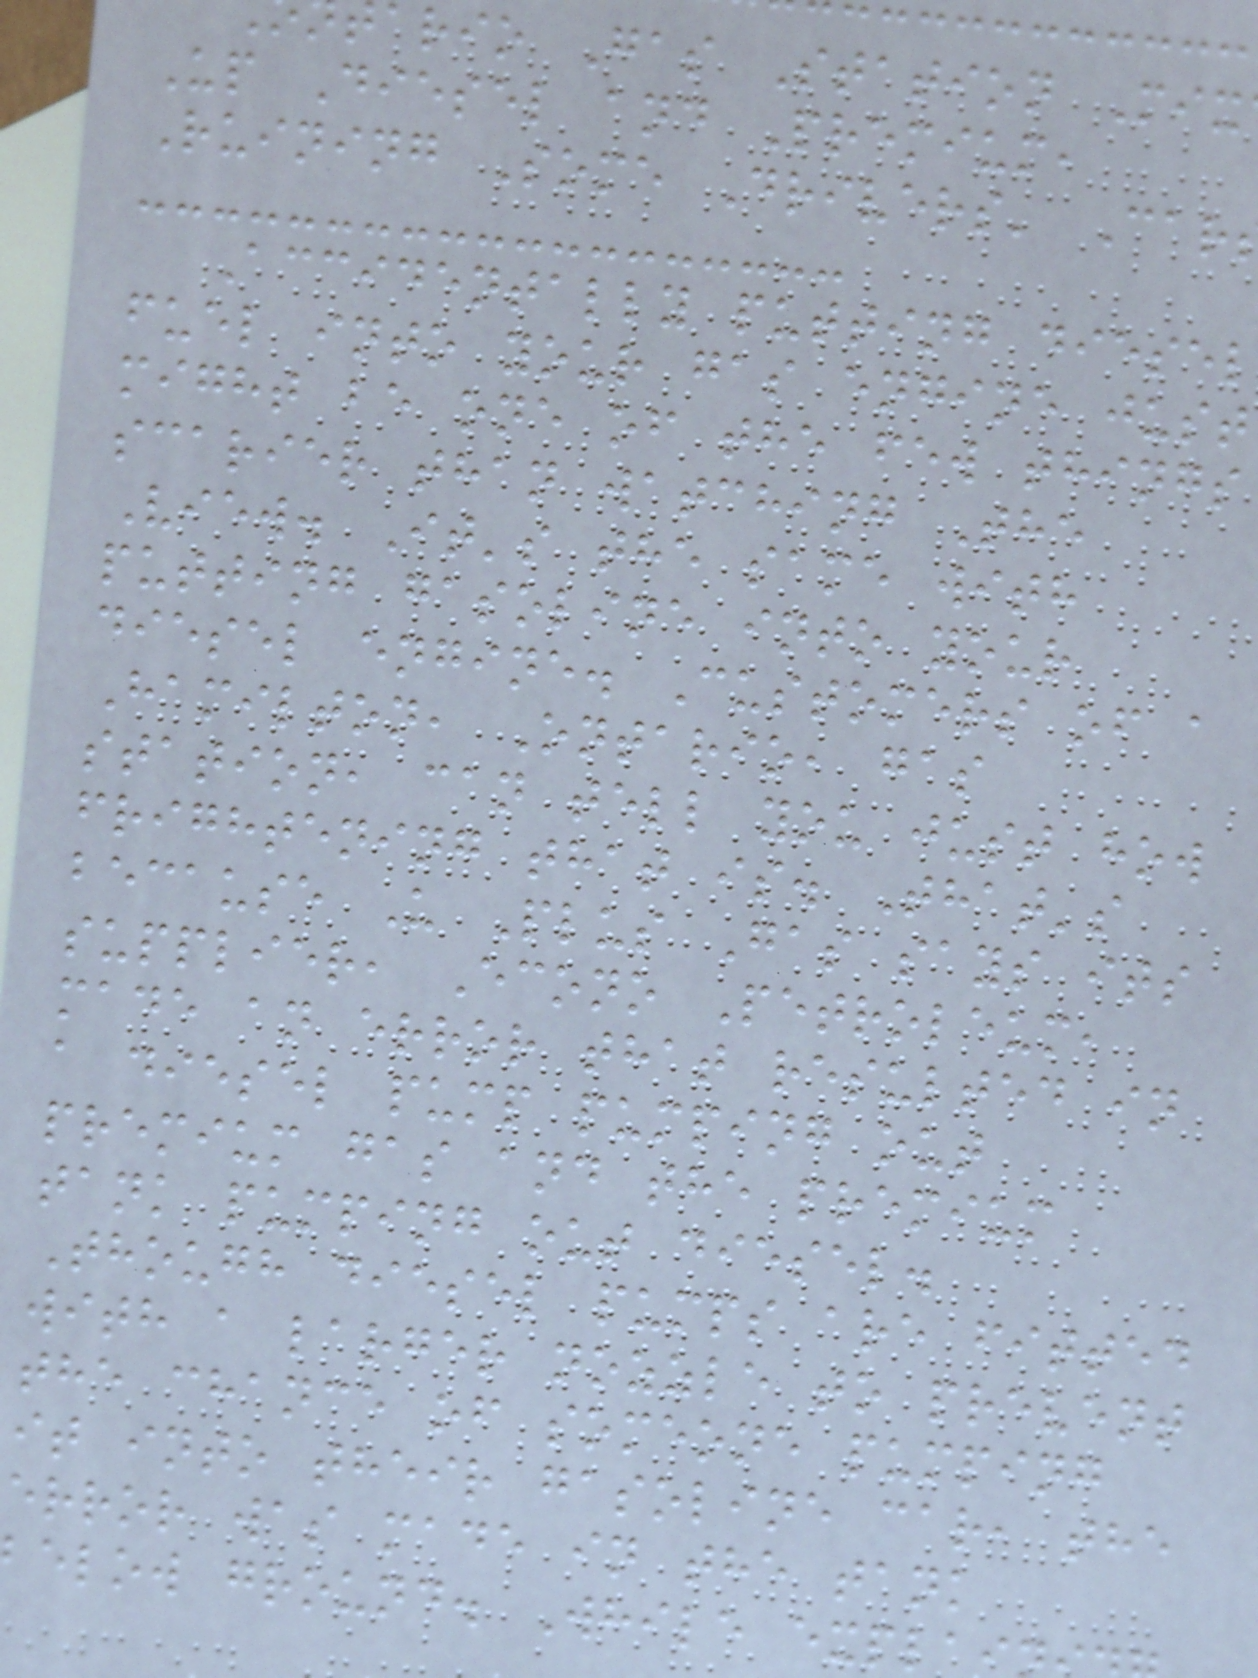ario Gas Station Mix
Up Diesel and Premium,
Ruining Some Drivers' Car
Accidentally putting diesel
fuel into your gas engine just
might be one of the few things
scarier than watching The
View. It's the same with
putting gasoline into your
diesel engine. Customers of a
Hamilton, Ontario, gas
station, can tell you just how
frightening that is. That's
because U Plus Gas says its
supplier, Econo Petroleum,
made an error that resulted in
a diesel pump pumping out
premium gas and the premium
tank pumping out diesel.
Though diesel pumps are fitted
with a larger nozzle to prevent
the chance of someone pumping
it into their gasoline car, the
error was made in the tank
elow ground. While expla
